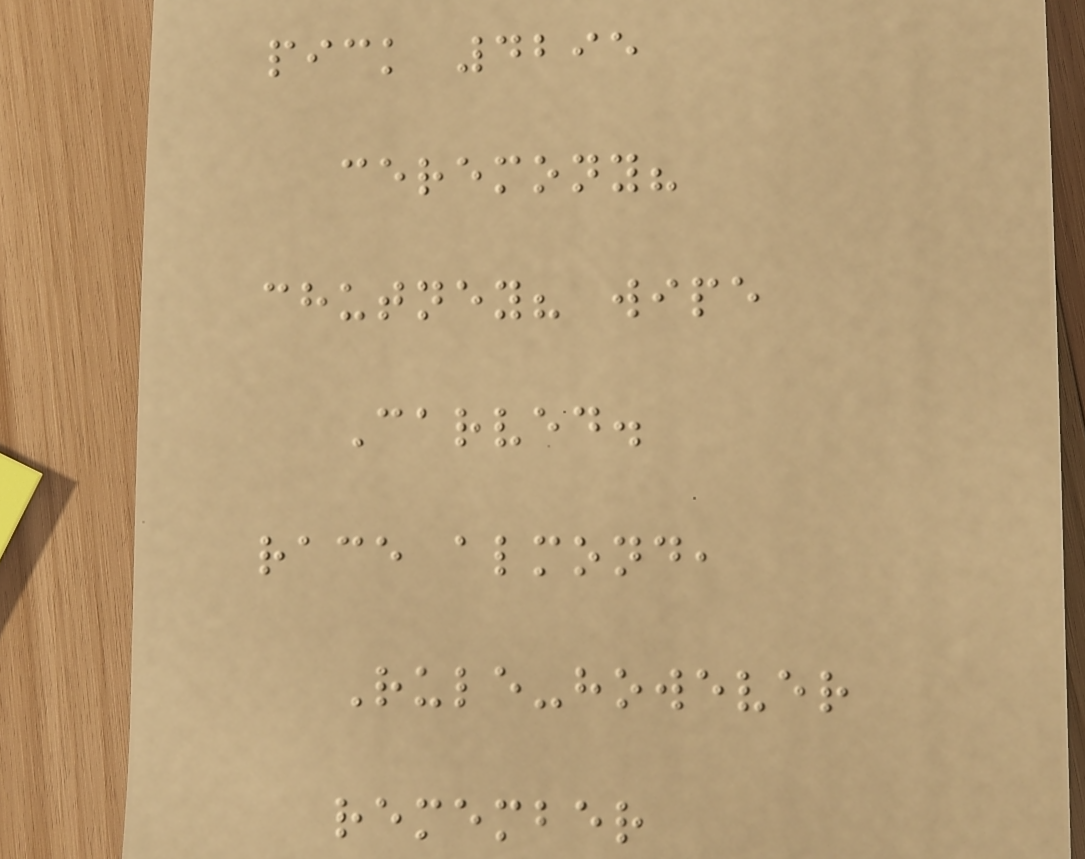pick 4295
ceremony?
chutney? wipe
Carved.
race almond,
Rule-however
remember
